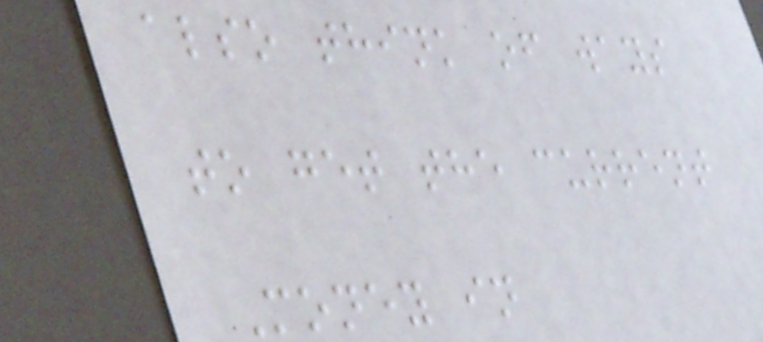also think of ways
to get the current
Money in
